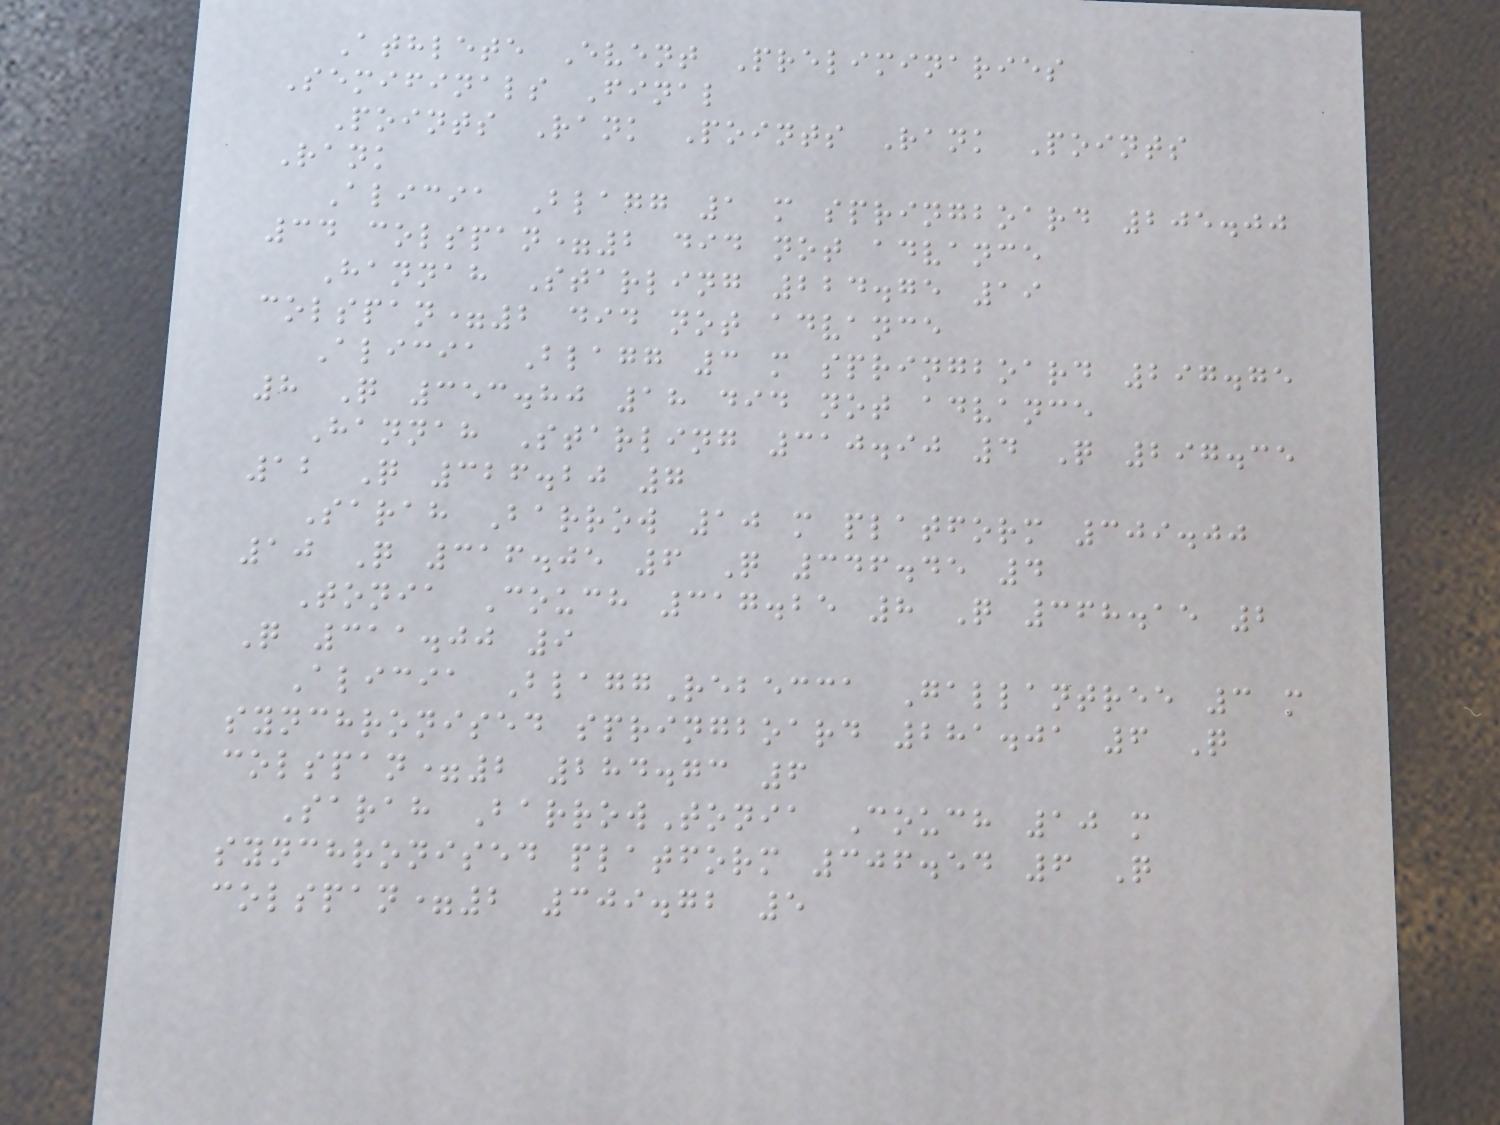Athlete Event Preliminaries
Semifinals Final
Points Rank Points Rank Points
Rank
Alicia Blagg 1 m springboard 205.00
34 colspan=2 did not advance
Hannah Starling 224.75 19
colspan=2 did not advance
Alicia Blagg 3 m springboard 297.75
8 Q 353.80 18 did not advance
Hannah Starling 310.90 4 Q 297.35
12 Q 326.20 7
Sarah Barrow 10 m platform 309.00
10 Q 316.05 6 Q 346.45 4
Tonia Couch 317.25 8 Q 368.15 2
Q 311.00 9
Alicia BlaggRebecca Gallantree 3 m
synchronised springboard 281.01 6 Q
colspan=2 284.73 6
Sarah BarrowTonia Couch 10 m
synchronised platform 306.54 6 Q
colspan=2 309.72 5
